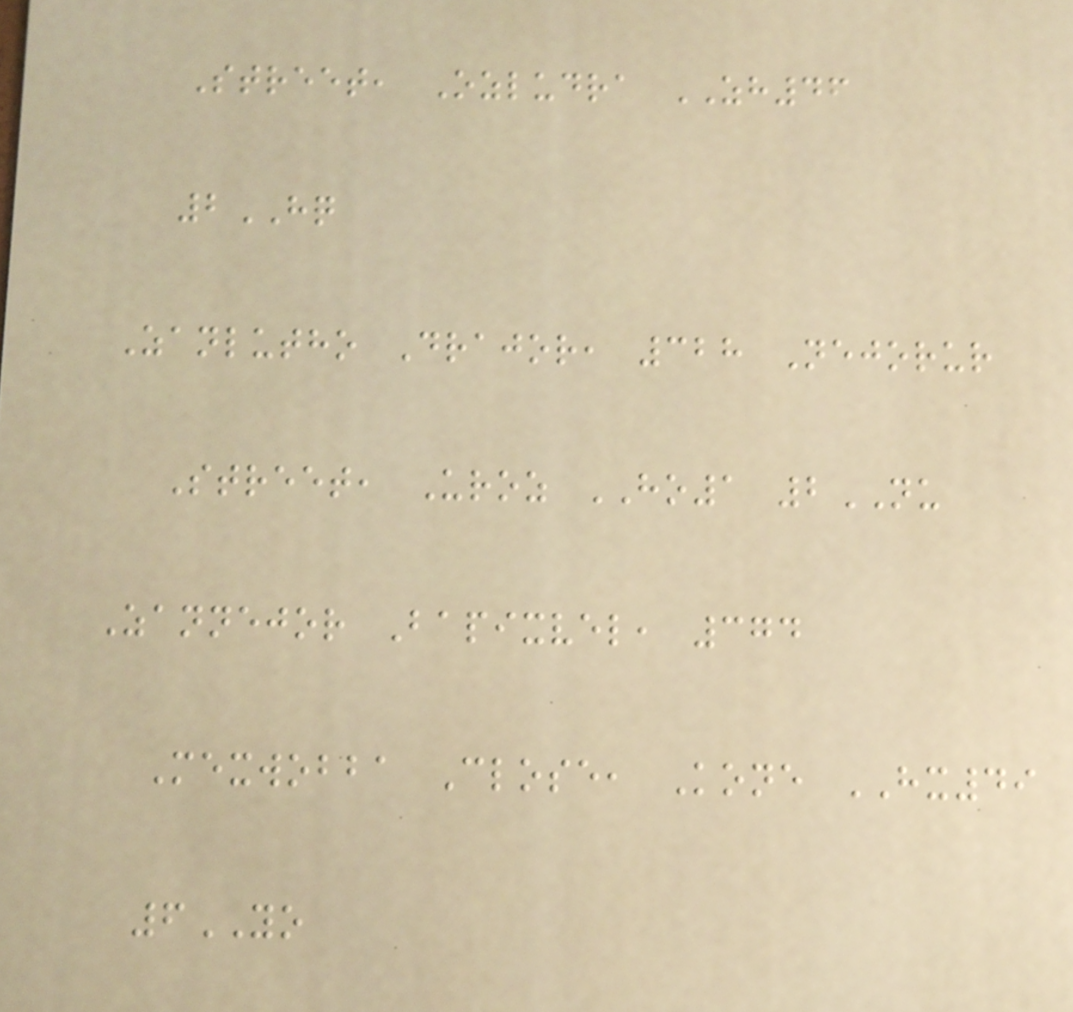Street, Ozludra ZH46
2HQ
Zanlutho Drajor, 328 Nejorur
Street, Uroz HO1 2NU
Zannejor Bapixvel, 374
Mexwobba Close, Kone HX49
6YO
